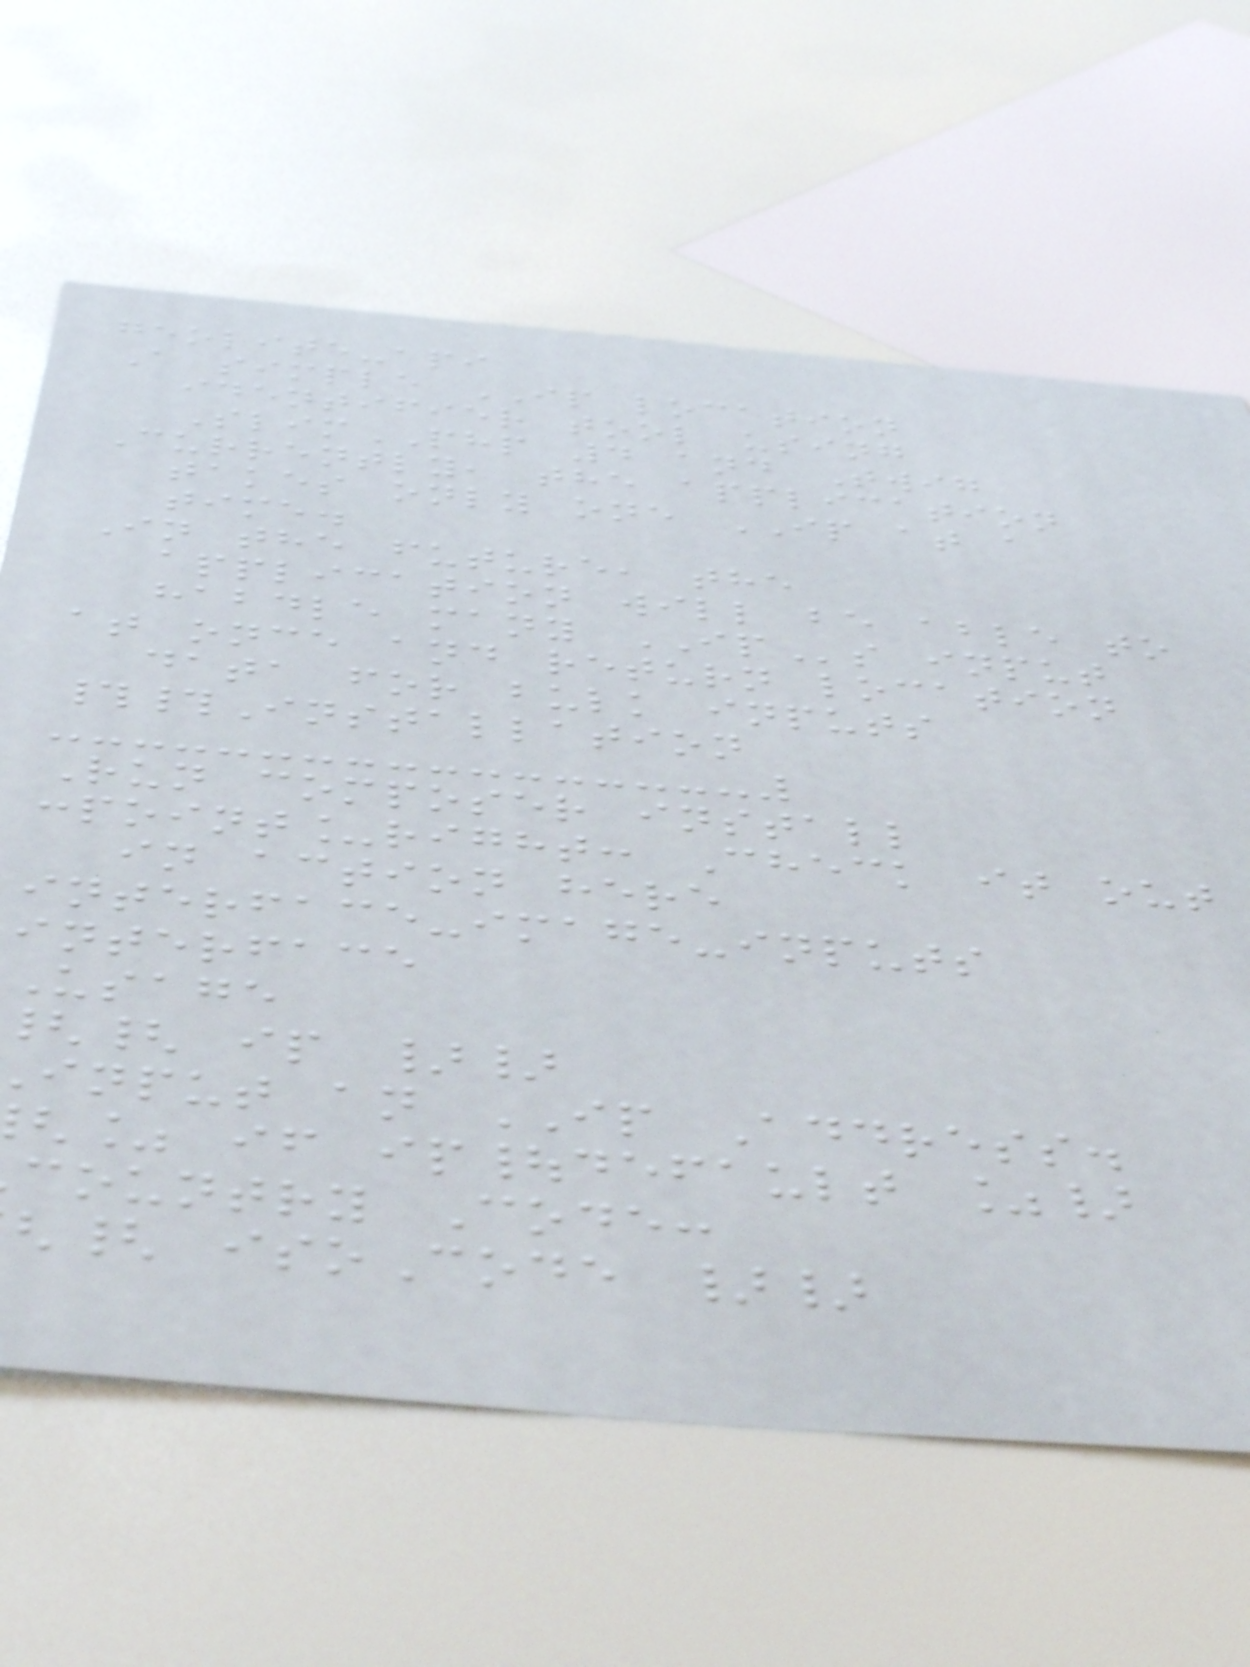geolite-api
A simple IP location
identifier tool using
SlimPHP 4 and Twig
Currently, the application
takes only one IP at a
time.
In the future, the
application will be able to
habdle many IPs input
at once and return location
data for bulk inputs
##Installation
Run composer install
:point_right: Check it out
in action here
interface-image-inputs
interface
Usage
{ ip }}
input an IP Address.
% if ip|default %}
country Code:
{ isoCode }}
